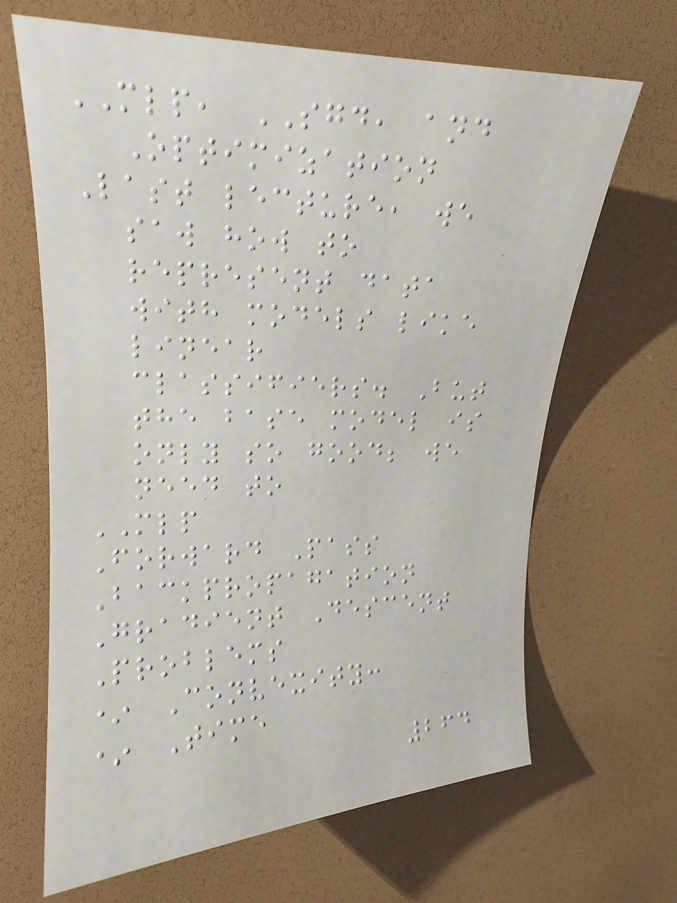MLP, SGD, and
Optimization
Last lecture, we
saw how to
represent data
with models like
linear
classifiers. But
the base model is
only so good; we
need to
MLP
Forward Pass
Backpropagation
Gradient Descent
Problems
* Convexity:
* Time
264
